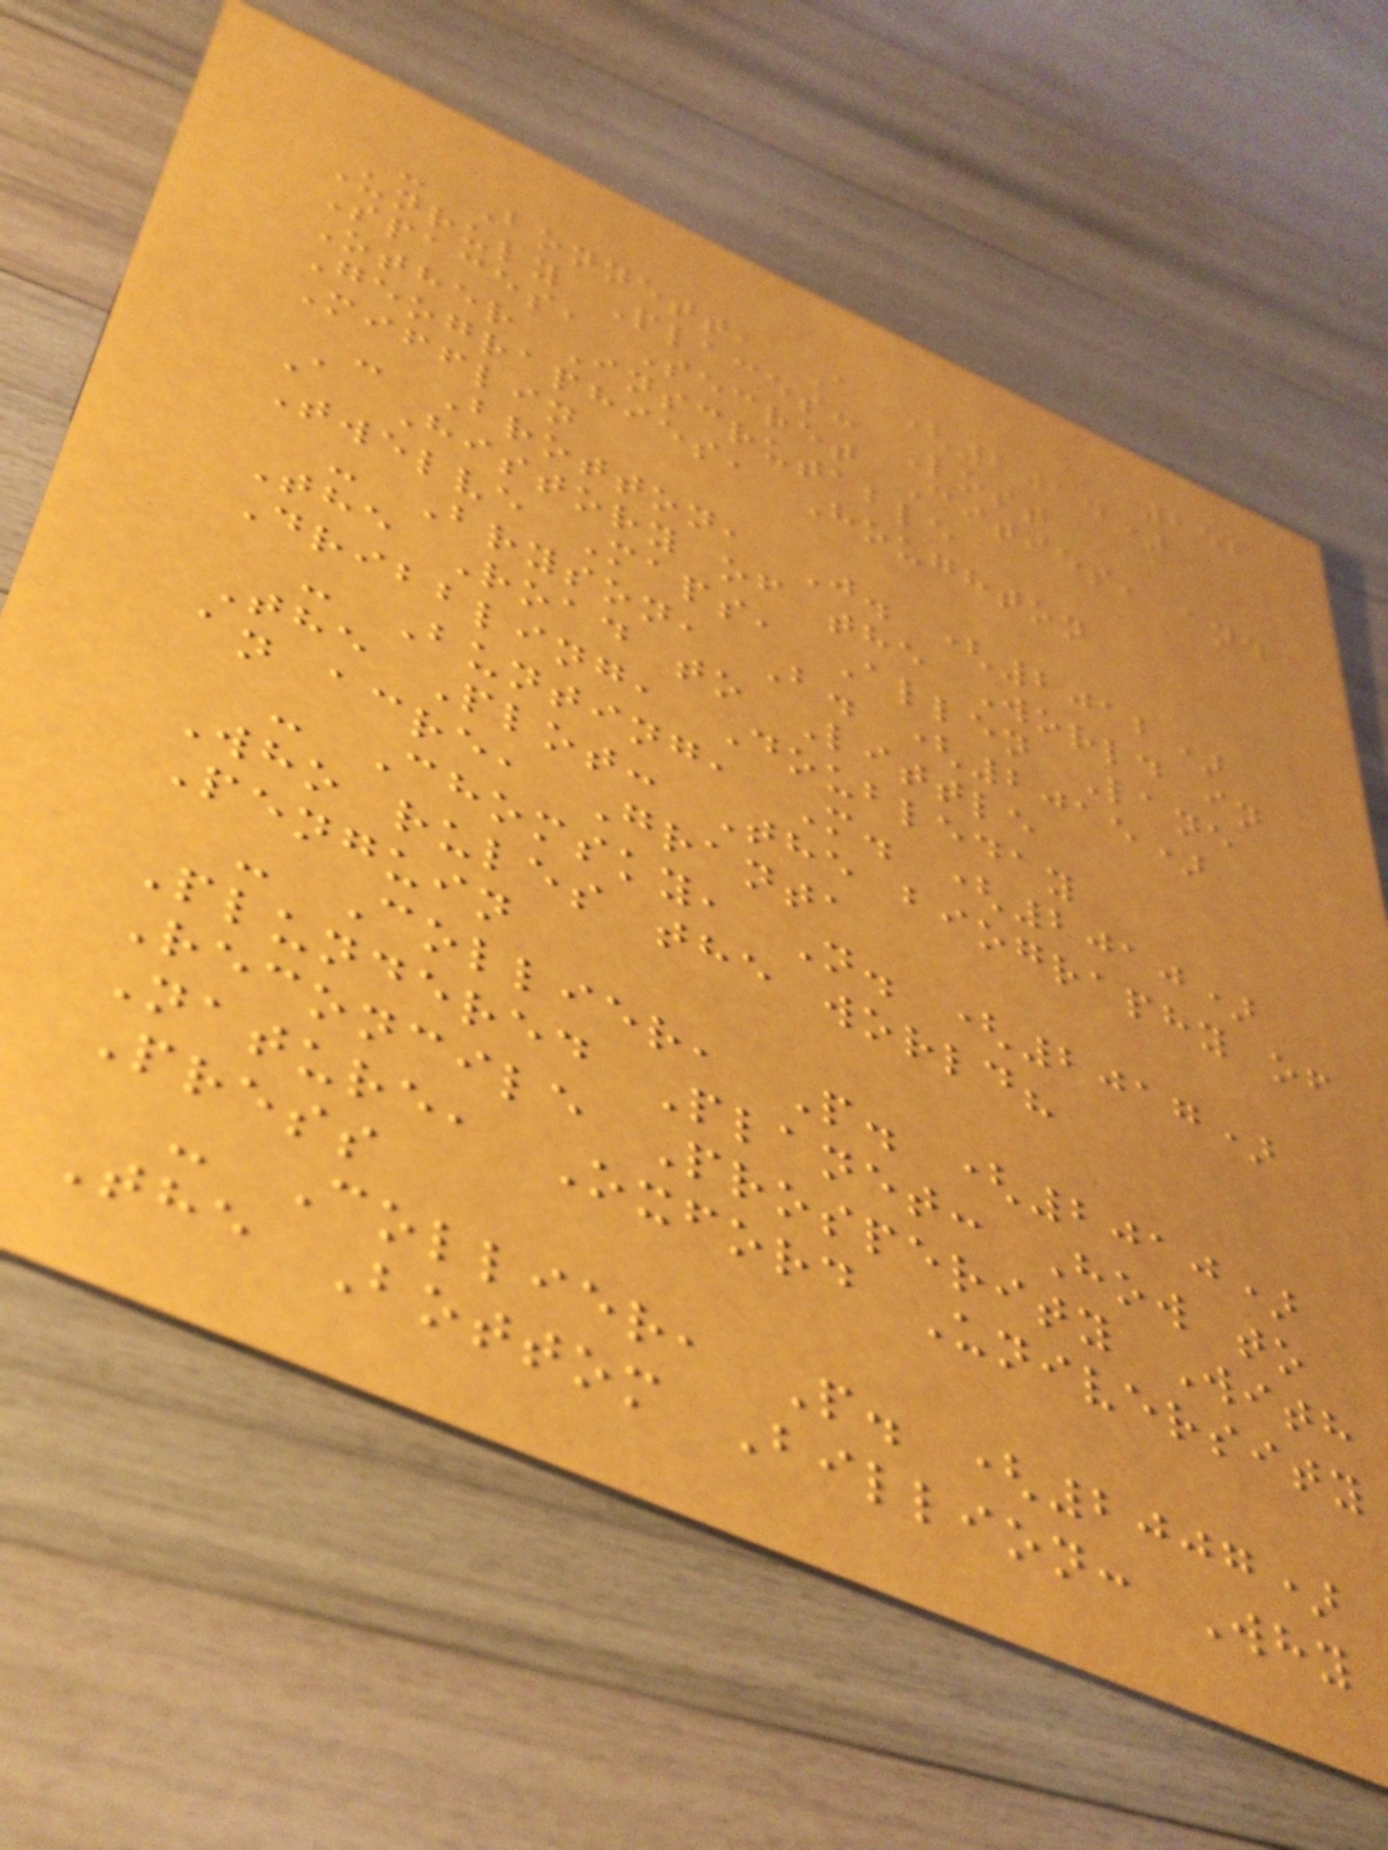252
- Bonnett, A (2014)
Unruly Places: Lost
Spaces, Secret Cities, and
Other Inscrutable
Geographies, Houghton
Mifflin
- Brotton, J. (2012)
A History of the World in
Twelve Maps, Allen Lane
- Bryson, B. (2015)
The Road to Little
Dribbling, Doubleday
- Bunting, M. (2010)
The Plot: The biography of
an acre, Granta
- Chomsky, N. (2017)
Who rules the world?
Penguin
- Collier, P. (2010)
Plundered Planet: How to
Reconcile Prosperity With
Nature, Oxford University
Press
- Collier, P. (2007)
The Bottom Billion: Why
